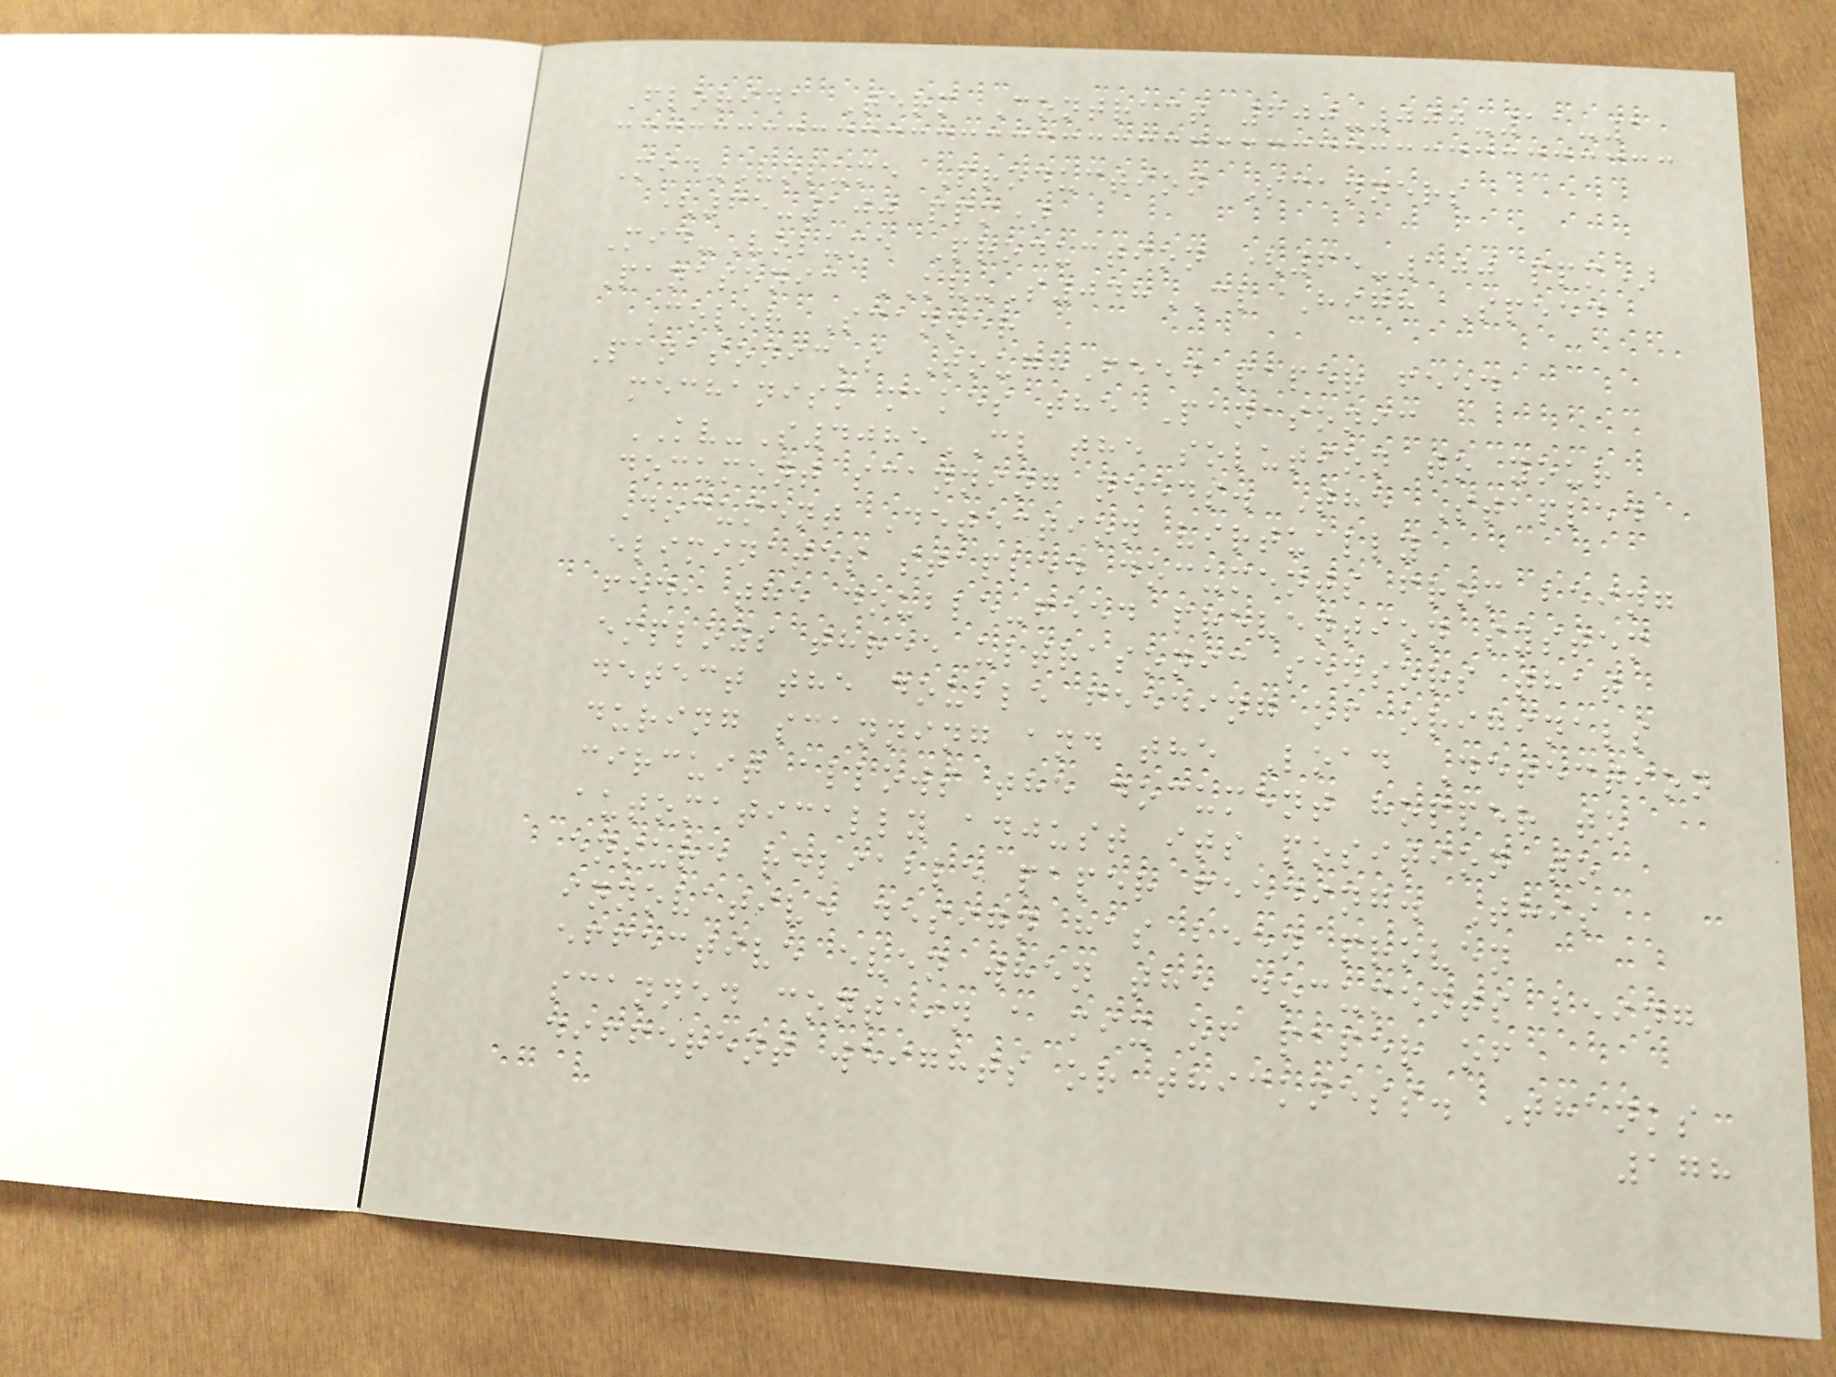Florida Term Contract 600-000-11-1
Mid-Volume Production Scanners
(65-100 ppm)
Mid-Volume Production (65-100 ppm)
Panasonic KV-S048CL High Speed
Color Scanner
Panasonic's ToughFeed paper feed
mechanism makes the Panasonic
KV-S4085CL the solution to your
document scanning needs. The Stapled
Document Detection virtually
eliminates stapled documents from being
fed, the double-feed prevention system
employs three ultrasonic sensors that
detect the double feeding of originals
during scanning and the Load Detection
circuit allows the document hopper to
automatically adjust its position to
ensure reliable paper feeding. This
innovative design has been proven
effective even when the documents being
scanned contain a mix of paper of
different weights or thickness. Thanks
178
